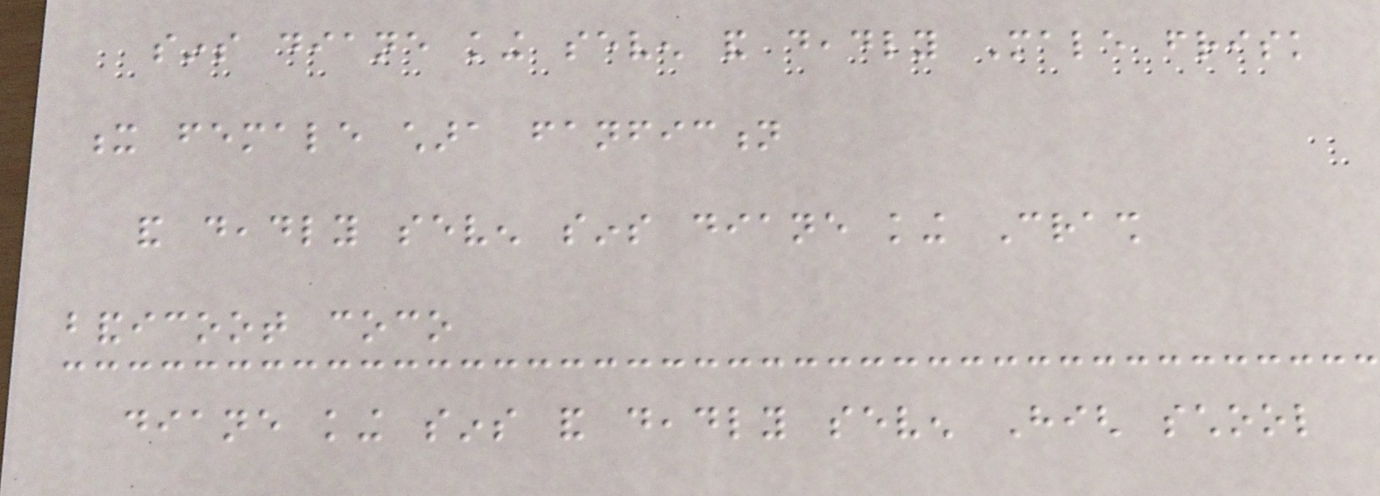sins diane king seven and deadly Male frisk
x female chara fanfiction
and deadly seven sins diane king Crash
bandicoot coco
diane king sins and deadly seven High school
